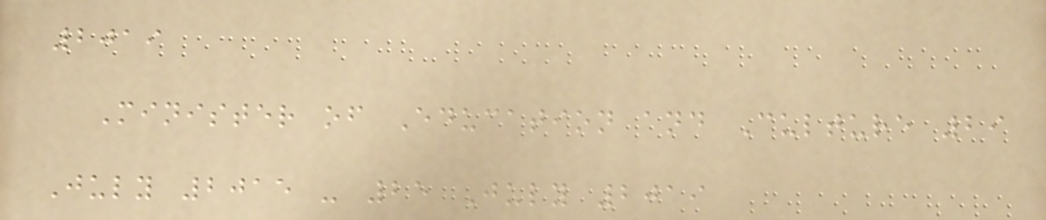2019
Minister of Education and Culture 29
July 2015 - 25 July 2019
